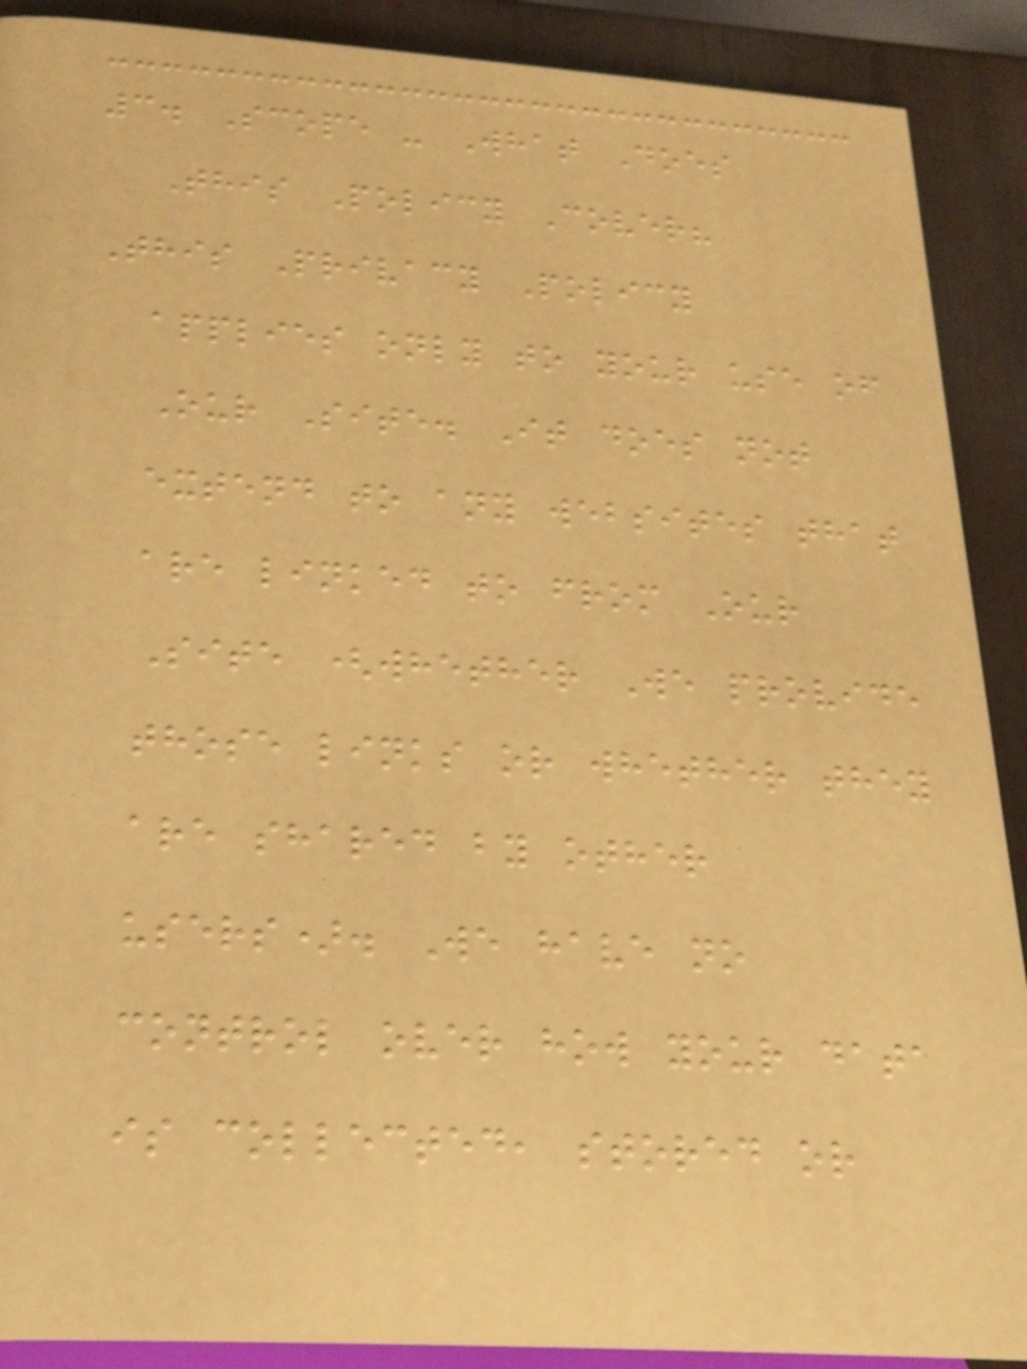3. Scope - What Does
This Policy Cover?
This Privacy Policy
applies only to your use of
Our Site. It does not
extend to any websites that
are linked to from Our
Site (whether We provide
those links or whether they
are shared by other
users). We have no
control over how your data
is collected, stored or
